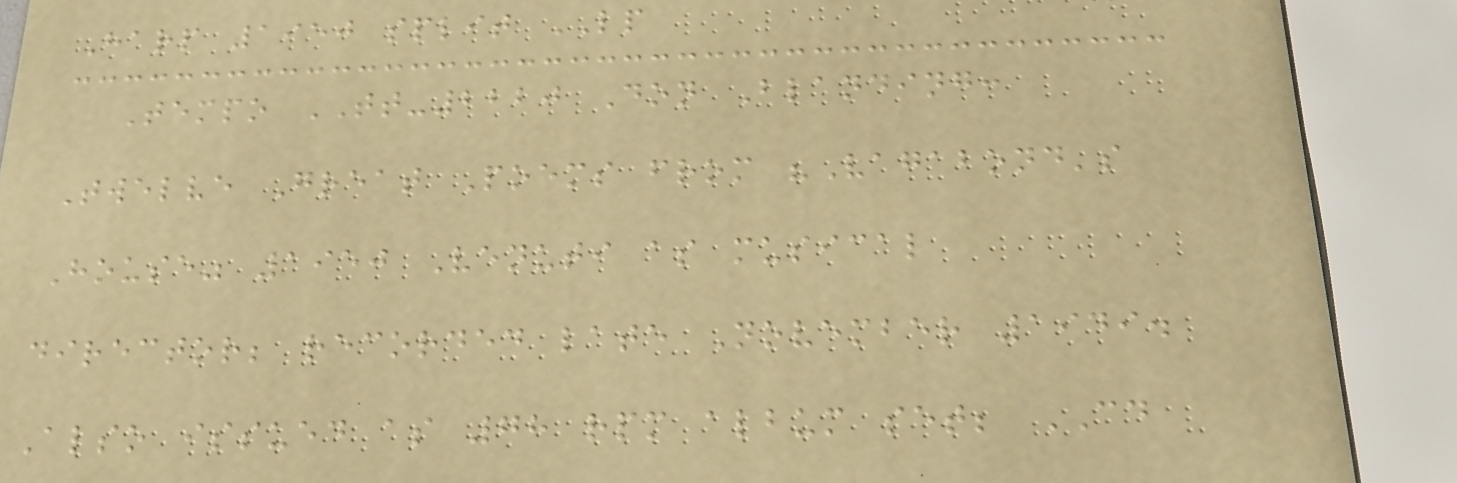Harp 1950 split LP
Tempo TT-2220 Don Blanding:
Twelve Great Poems from "Vagabond's
House" 1950 Venuti as musical
director; recorded late November 1949.
Also issued as 78 rpm album set; CD
